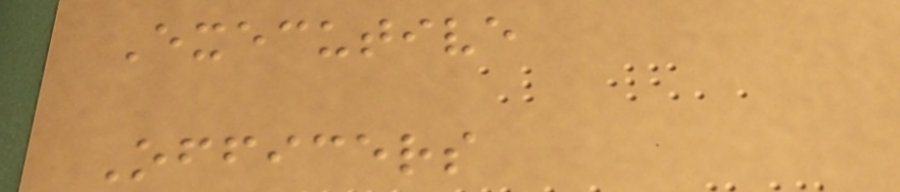Executive
Officers
